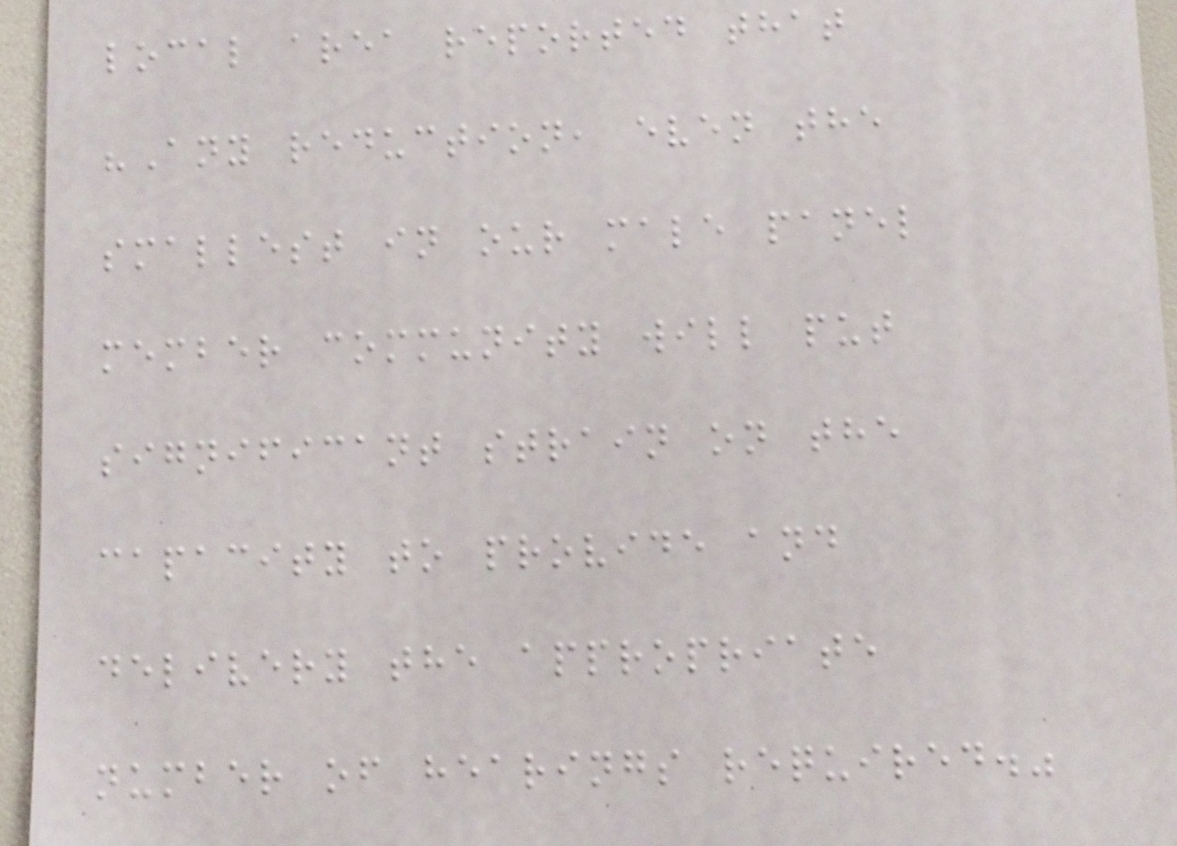local area reported that
"Any reduction, even the
smallest in our male panel
member community will put
significant strain on the
capacity to provide and
delivery the appropriate
number of hearings required."
